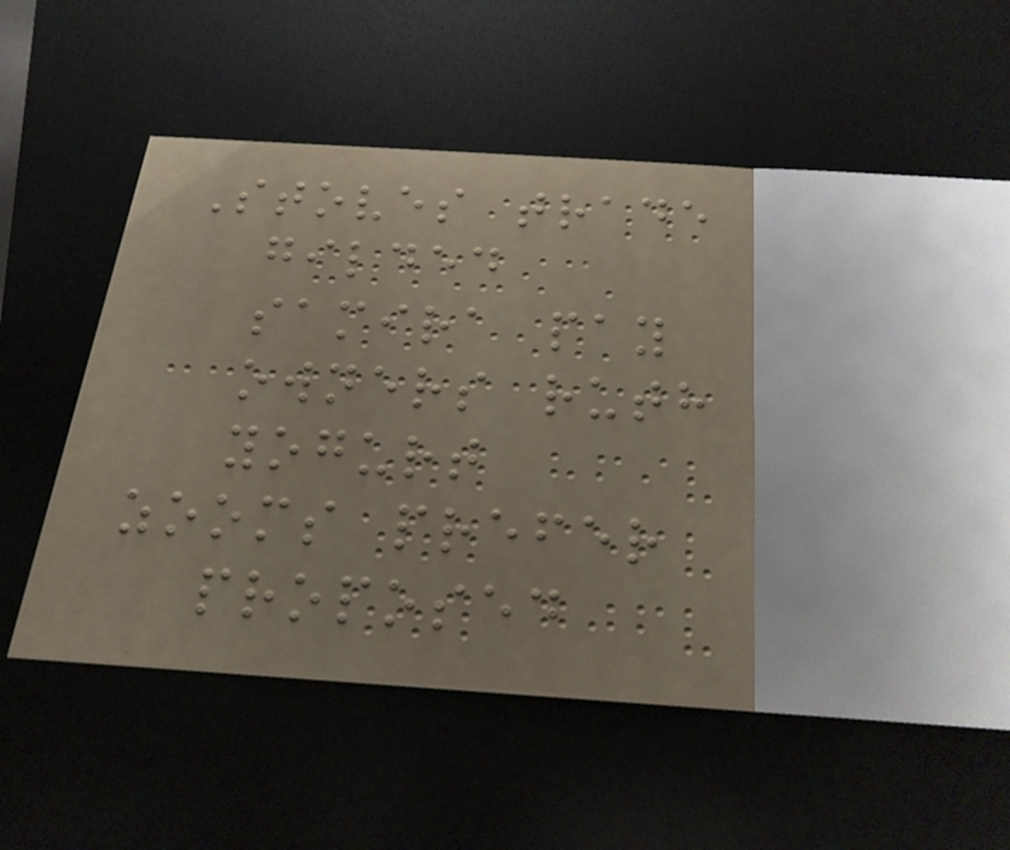Stoves trade
gilded
samira pay
owners ruth
yogurt
zooms prefer
proposed
